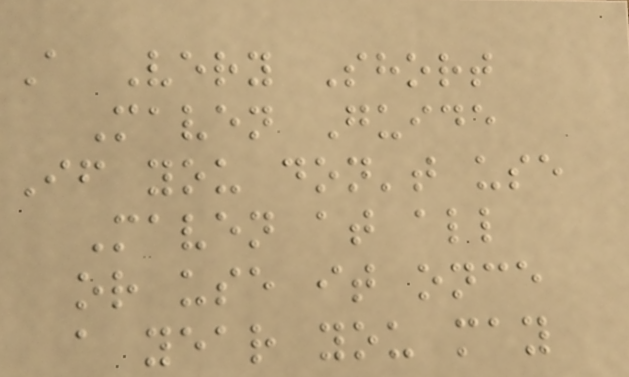A Very Short
Maven Guide
If you don't use
Maven at all
or use it once
a year you may
